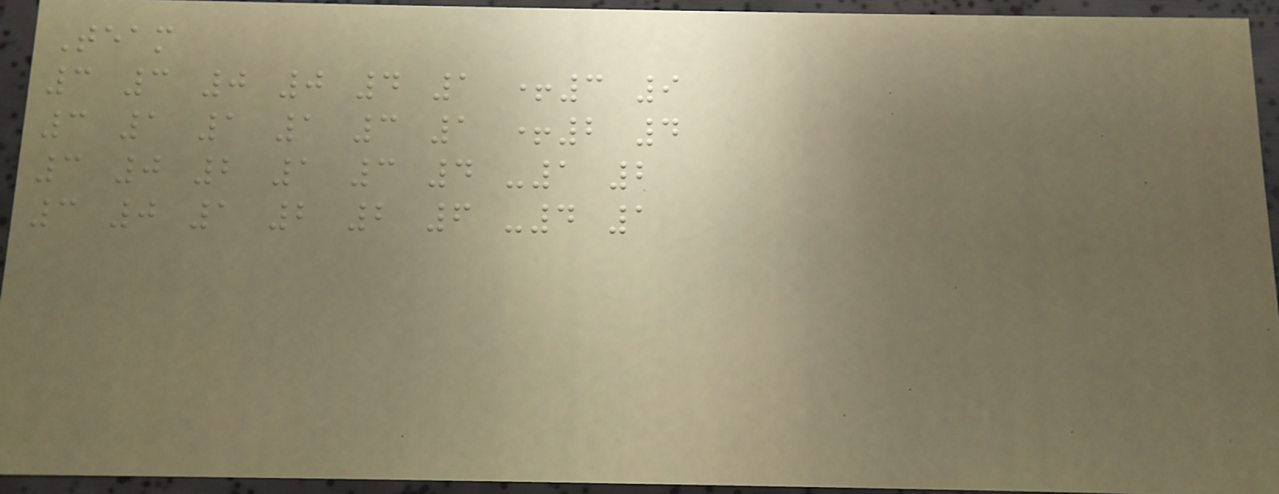Team
3 3 0 0 4 1 +3 9
3 1 1 1 3 1 +2 4
3 0 2 1 3 4 -1 2
3 0 1 2 2 6 -4 1
